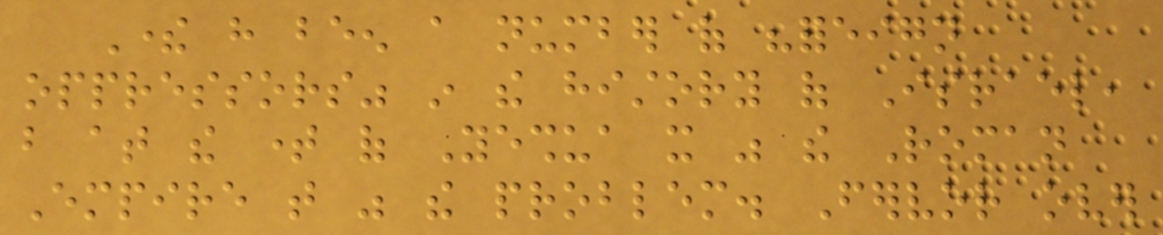There have been a number of "foreign
oppressors" in the history of Israel,
but at the time of Yeshua it was the Roman
Empire that was the problem. Fervor over
